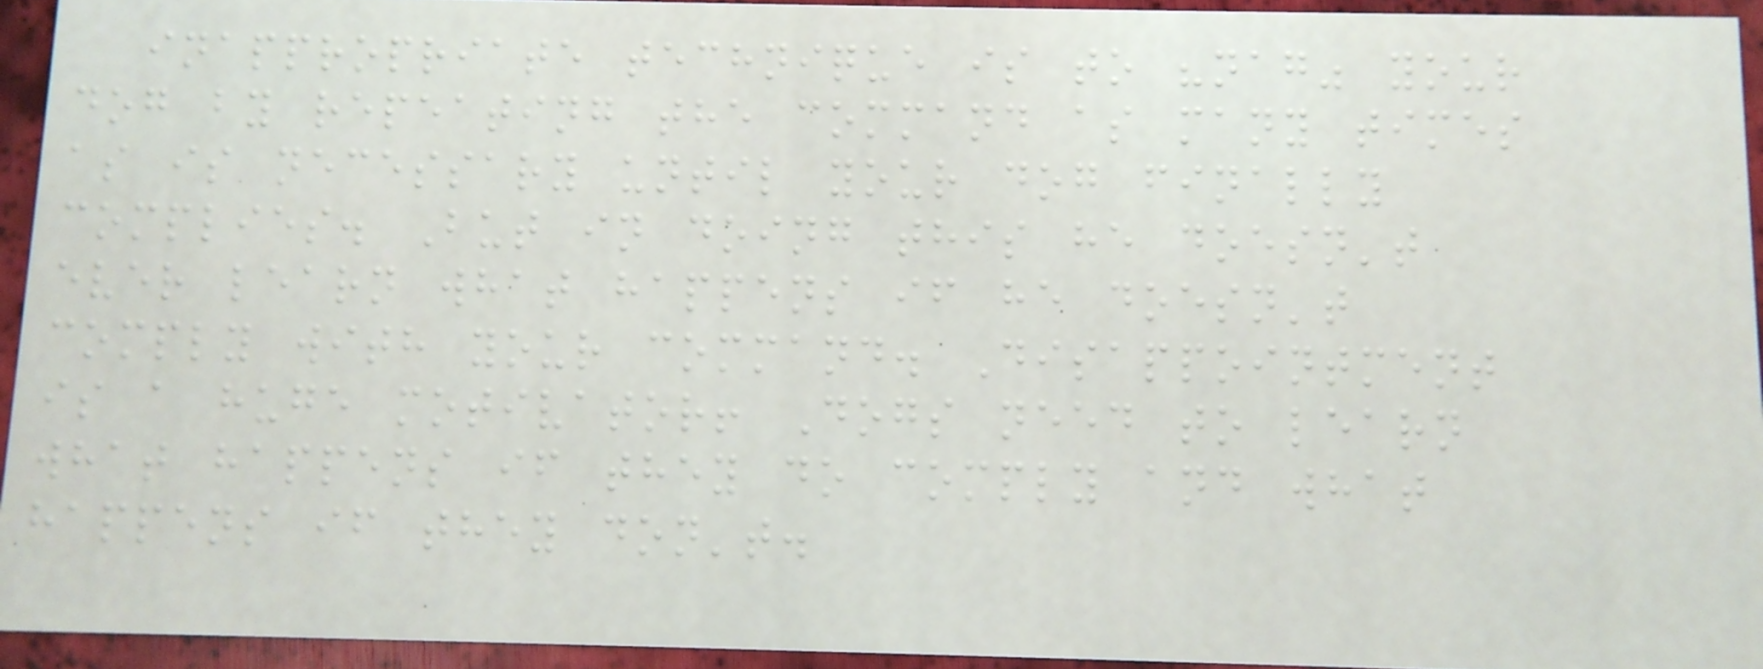inappropriate technique is to "nag" your
dog by repeating the command as many times
as is necessary until your dog finally
complies. But in doing this he doesn't
ever learn what happens if he doesn't
comply with your command. Disappointment
is a huge motivator! Dogs need to learn
what happens if they do comply and what
happens if they don't.
